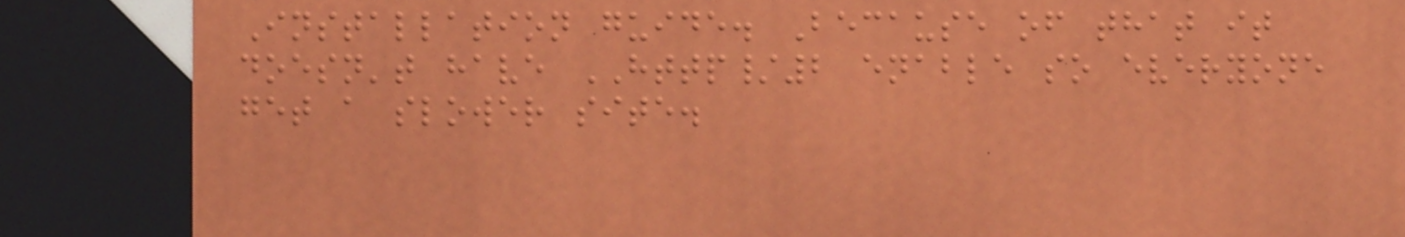Installation guide. Because of that it
doesn't have HTTP/2 enable so everyone
get a slower site.
